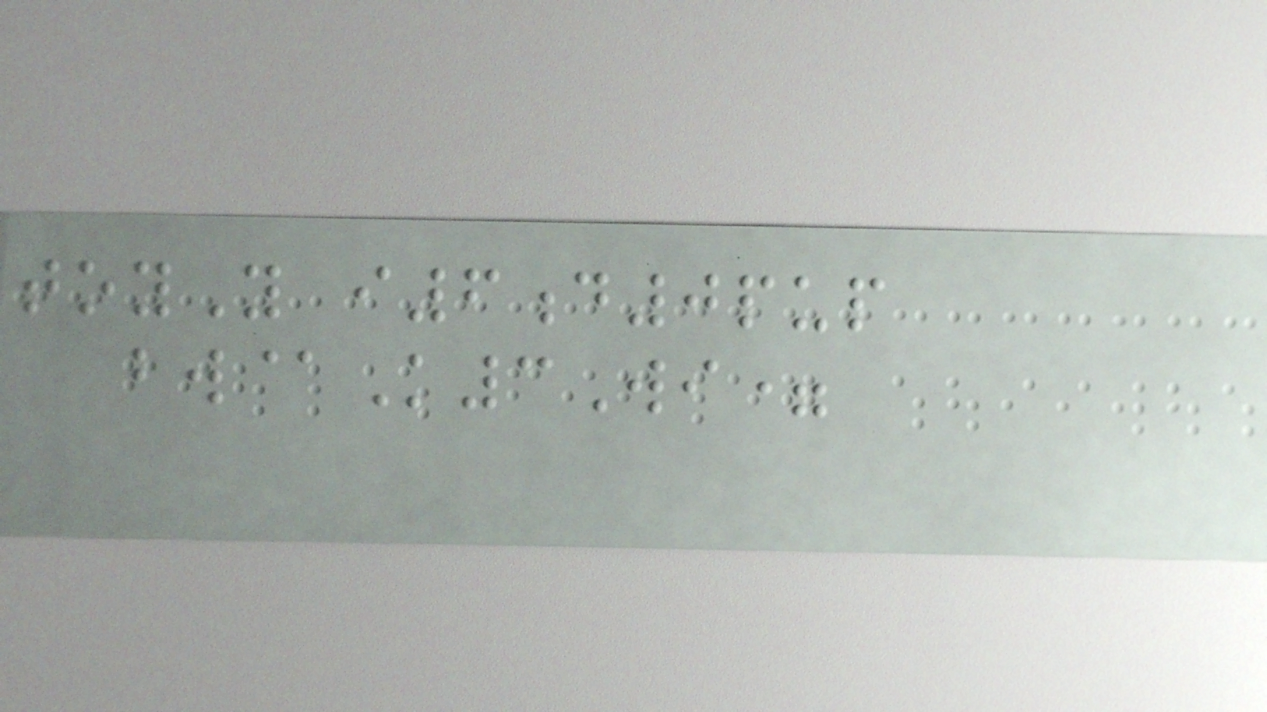toyY i6d0pup
bw@K3Wi=
